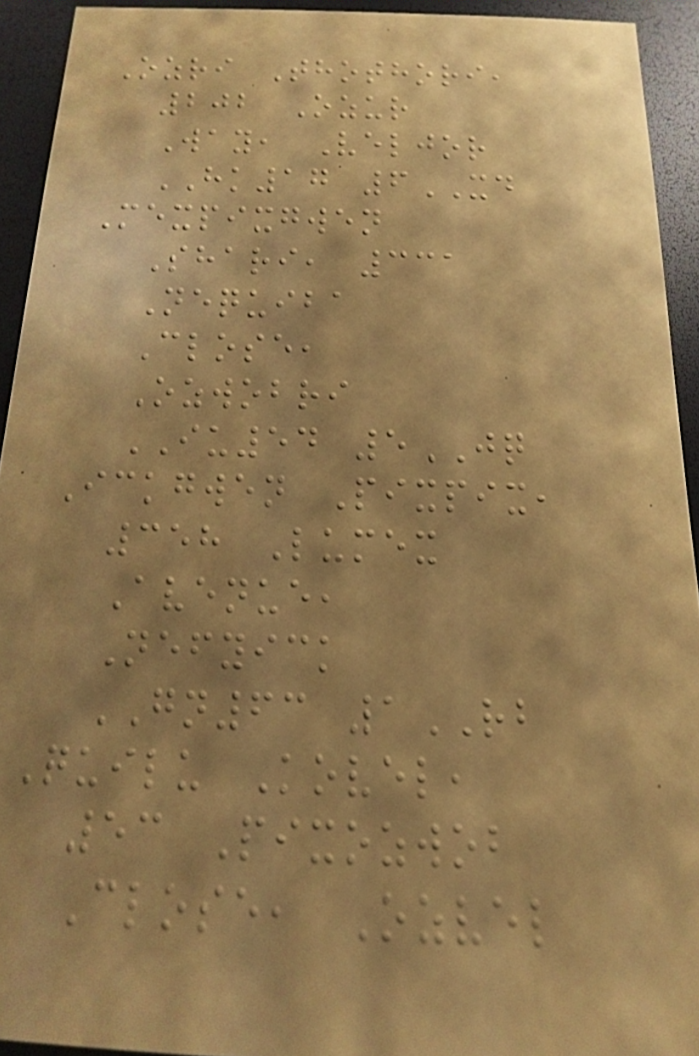Ozri Thothori,
202 Ozur
Way, Veljor
HK17 6XD
Mexpixgwen
Shari, 331
Nequiba
Close,
Ozwobri
IU54 5JQ
Ickgwen Pixpix,
358 Lumex
Avenue,
Nefyick
GN63 1RB
Quilu Kovel,
53 Pixozwob
Close, Ozvel
